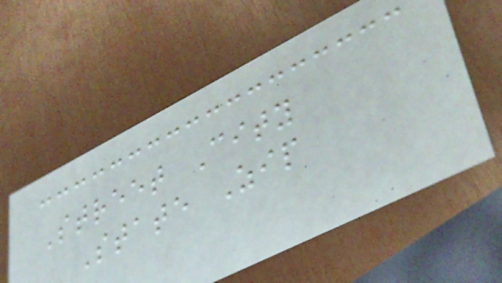Street City
State Zip
